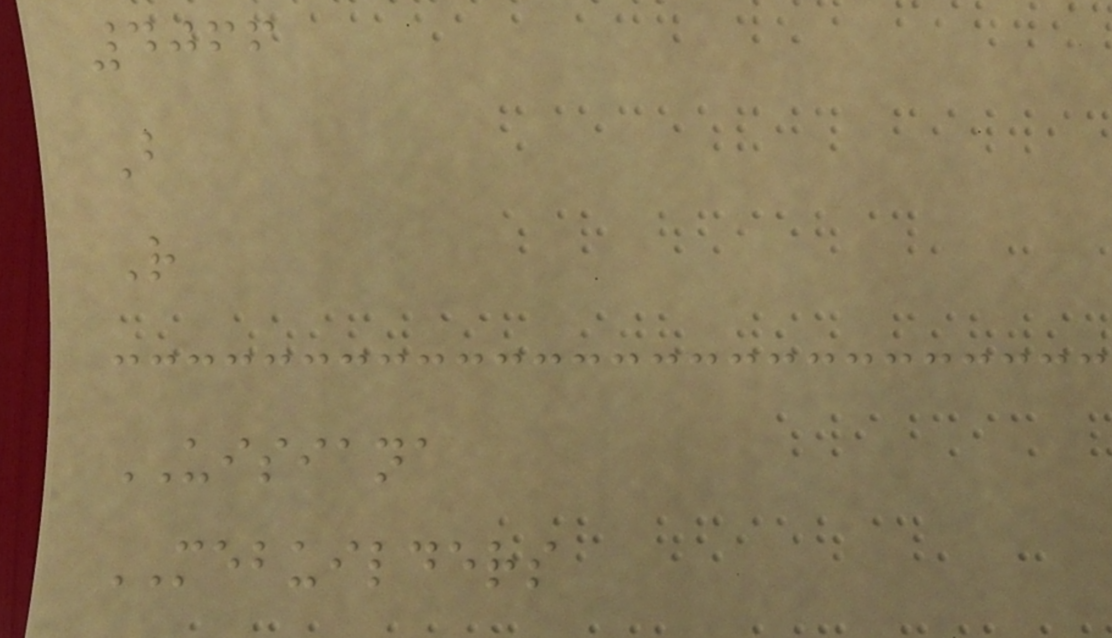4066
B
R
UISIANA
MEBUILDERS
